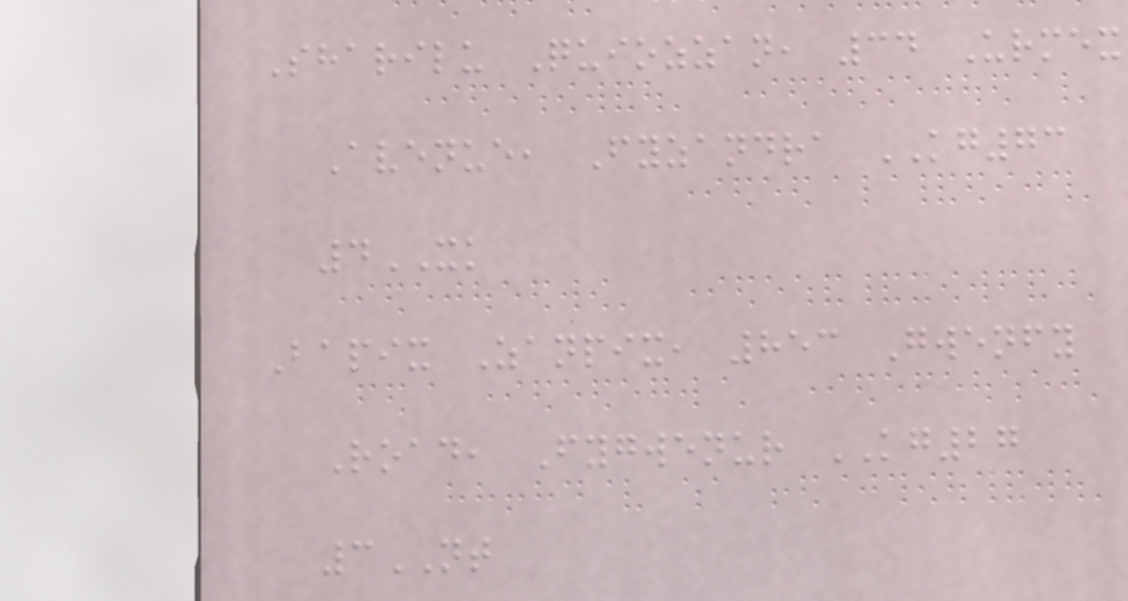Sharilu Quiozzan, 34 Urmex
Avenue, Fyzandra KG73
4XK
Bapix Zanpix, 853 Gwenfy
Road, Fygwenur KG27
3NT
